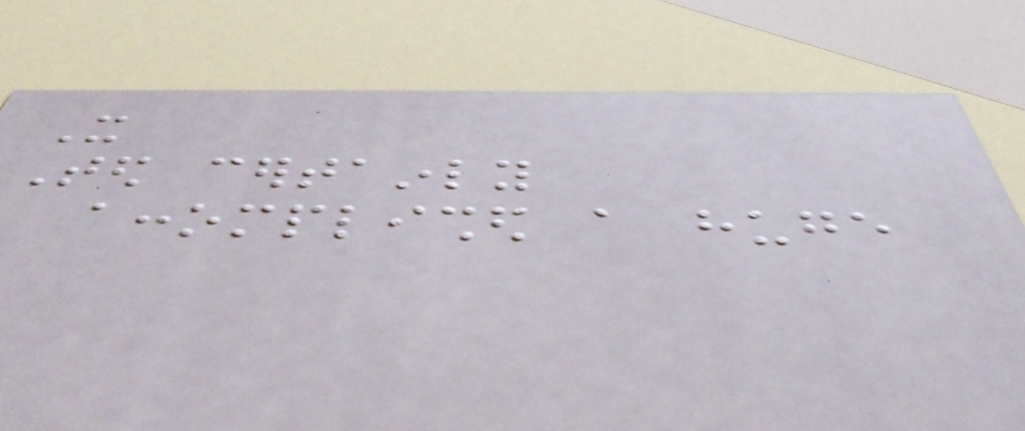It
Ted certainly
accomplished a huge
